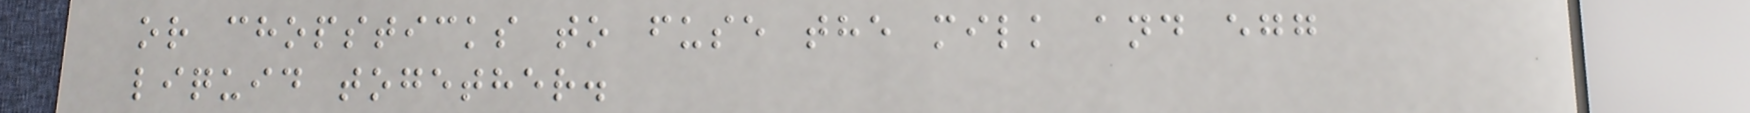or chopsticks to fuse the milk and egg
liquid together.
